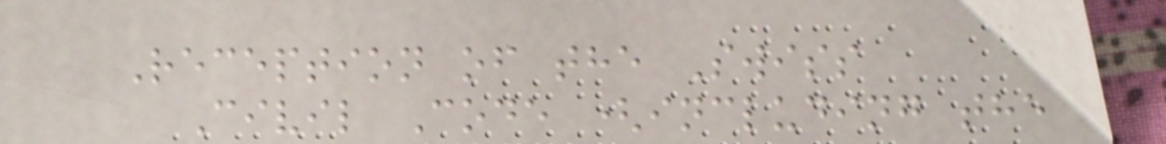Reception of the Swiss
Civil Code (including the
